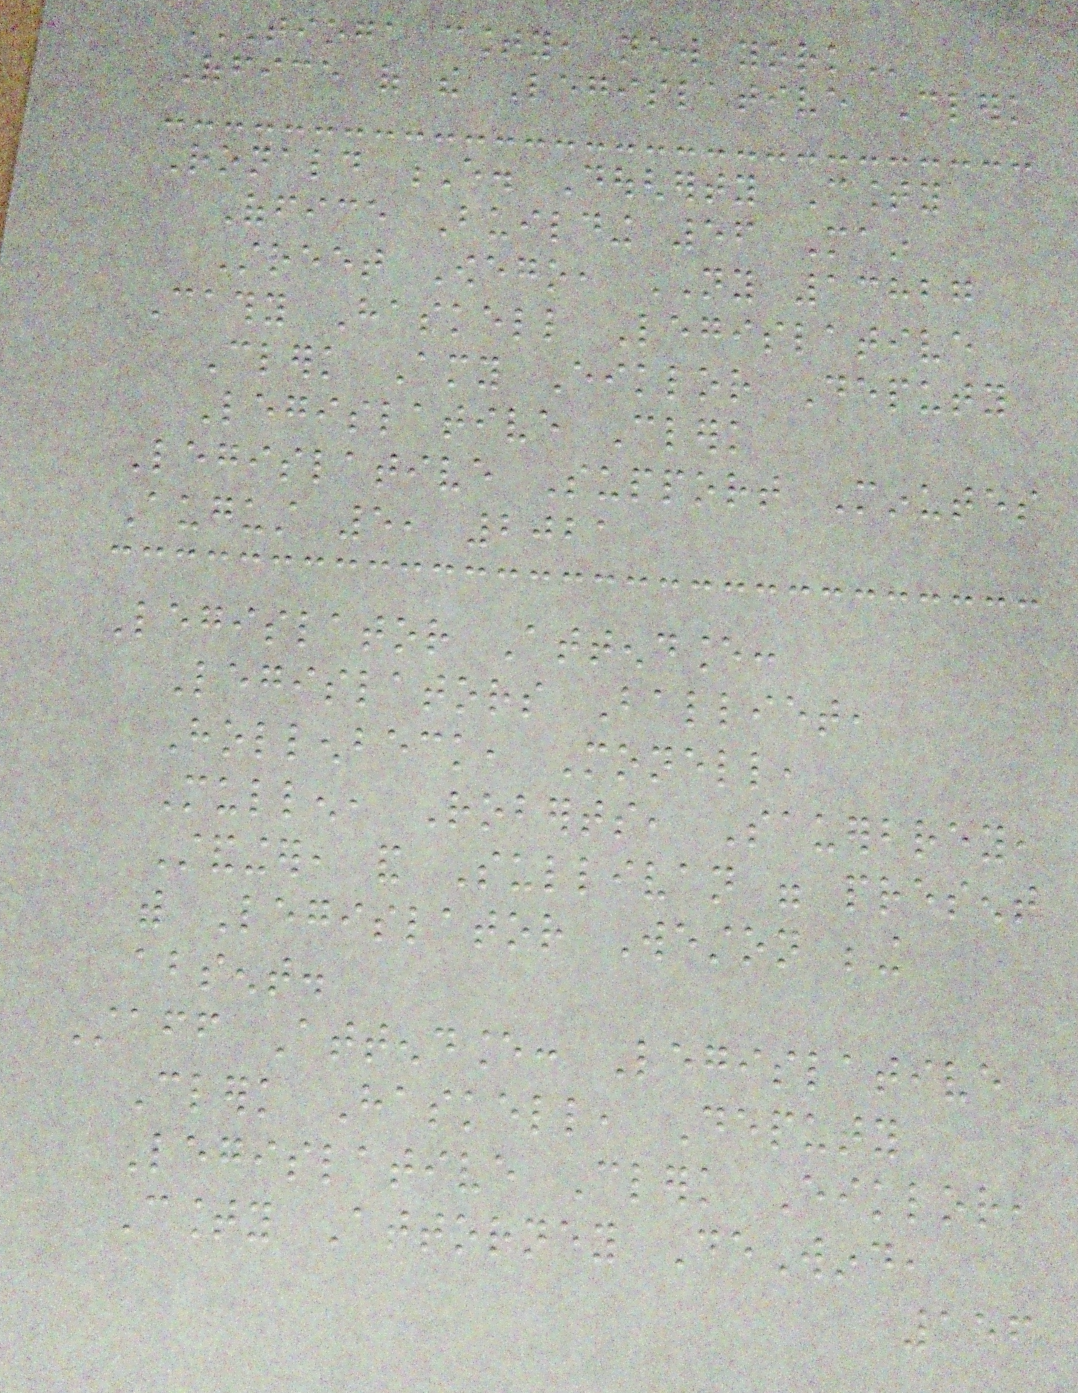TIOGA COUNTY, NEW YORK
Office of the Legislative Clerk
Ronald E. Dougherty County
Office Building 56 Main
Street Owego, NY 13827
Cathy Haskell Legislative
Clerk Amy Eiklor Deputy
Legislative Clerk
Legislative Support Minutes
August 5, 2021
Legislator Attendance:
Legislators Balliet,
Hollenbeck, Monell,
Mullen, Roberts, Sauerbrey,
Standinger, and Sullivan were present
with Legislator Weston being
absent.
Staff Attendance: Legislative
Clerk Haskell, Deputy
Legislative Clerk Eiklor,
County Attorney DeWind,
156
